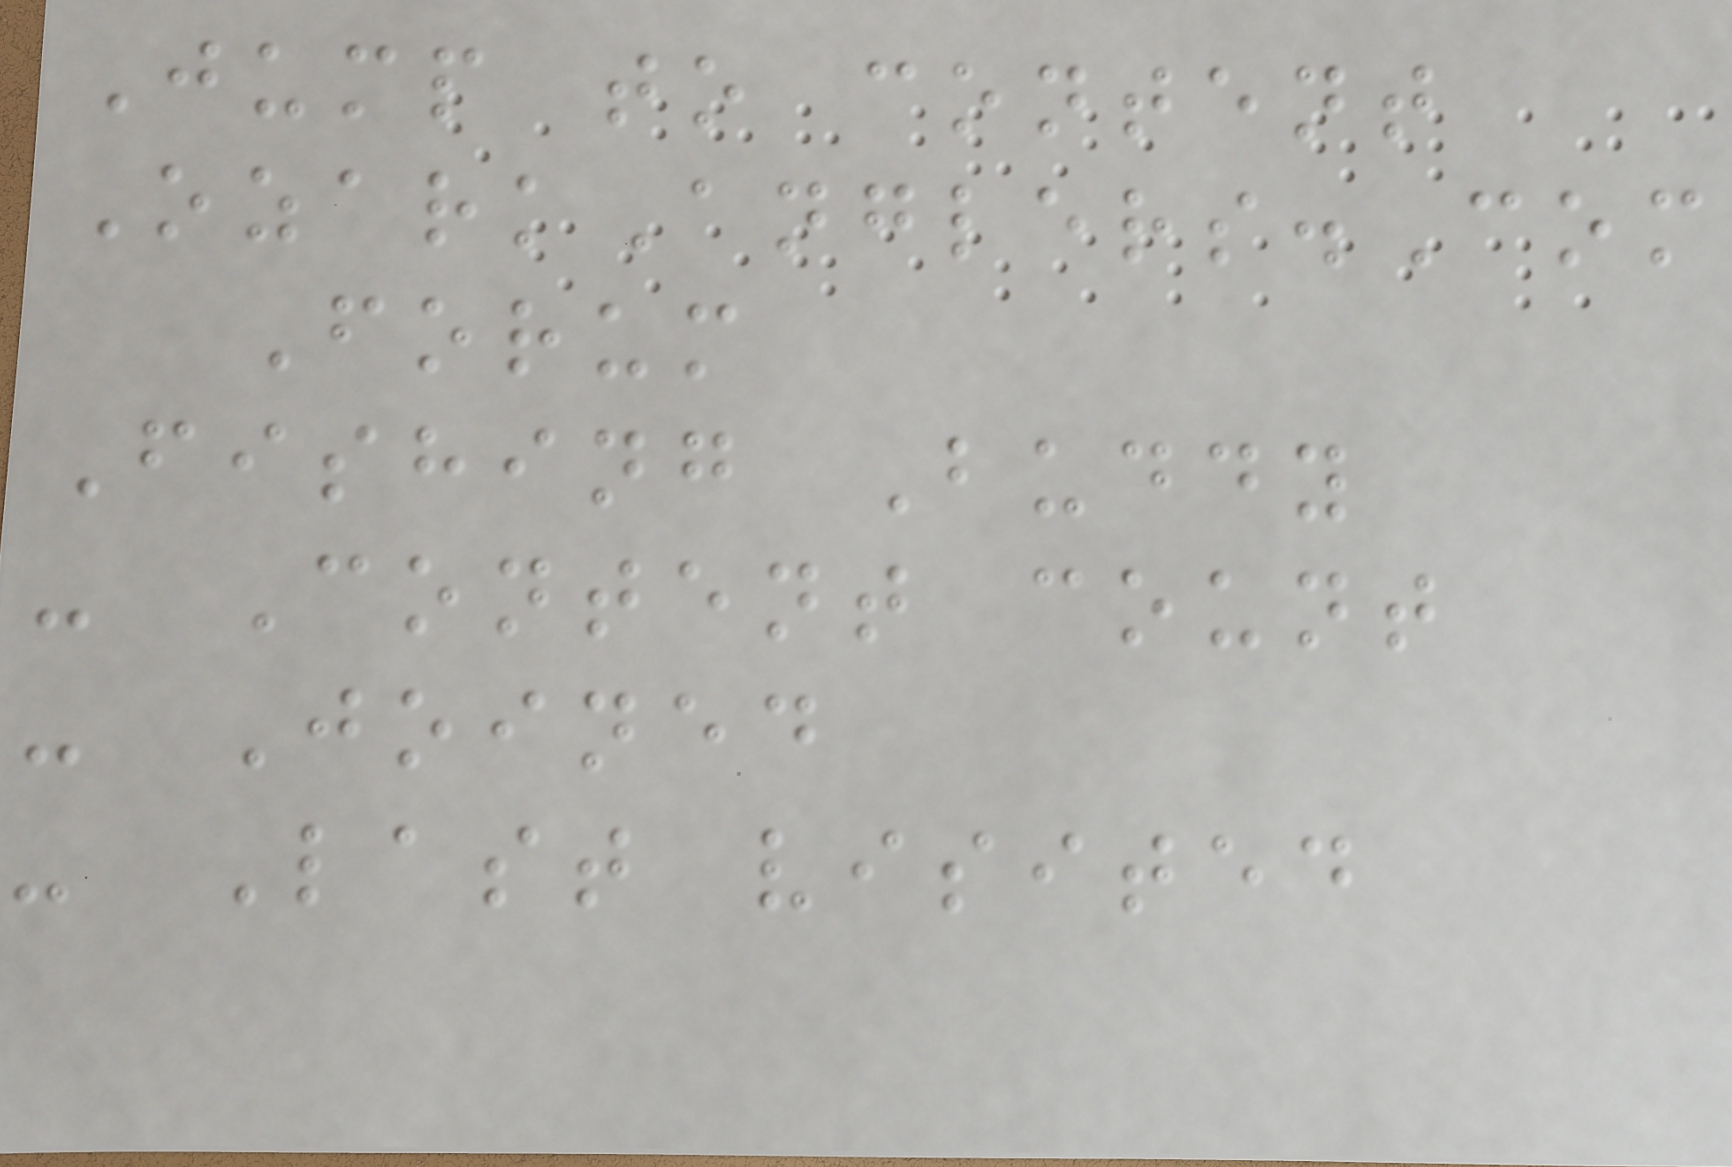Jump to content
OzarkAnglers.Com
Forum
Fishing Buddy
- Content count
- Joined
- Last visited
